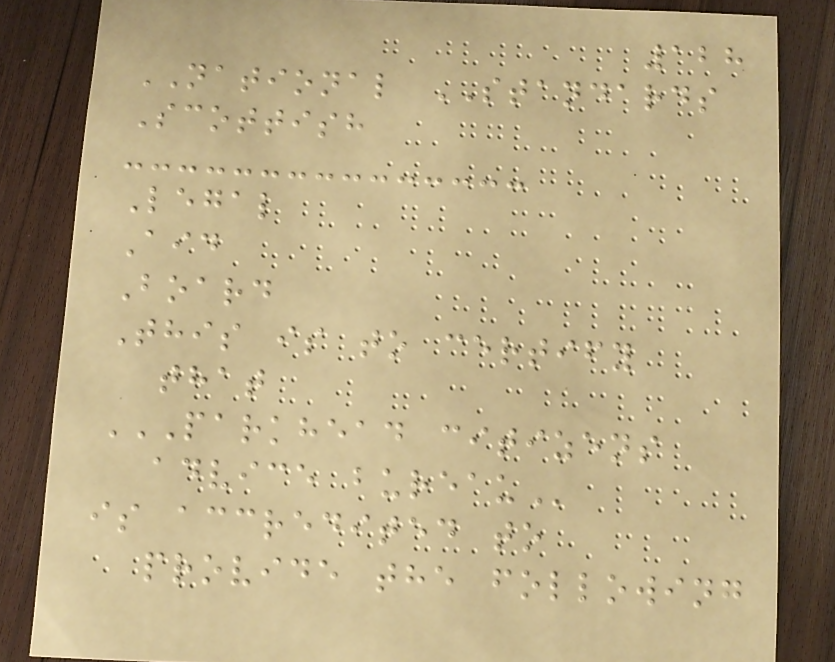128
NATIONAL STANDARDS
Scottish
Legal
Aid
Board
This is to certify
that
PARKHEAD CITIZENS
ADVICE BUREAU
is accredited to
provide the following
